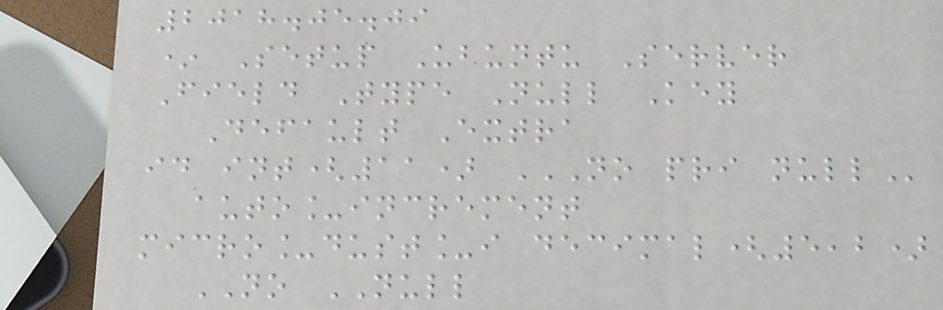2018.05.09
* Setup Ubuntu Server
Field Type Null Key
Default Extra
id int(11) NO PRI NULL
auto_increment
micro_dust_i decimal(5,2)
NO NULL
